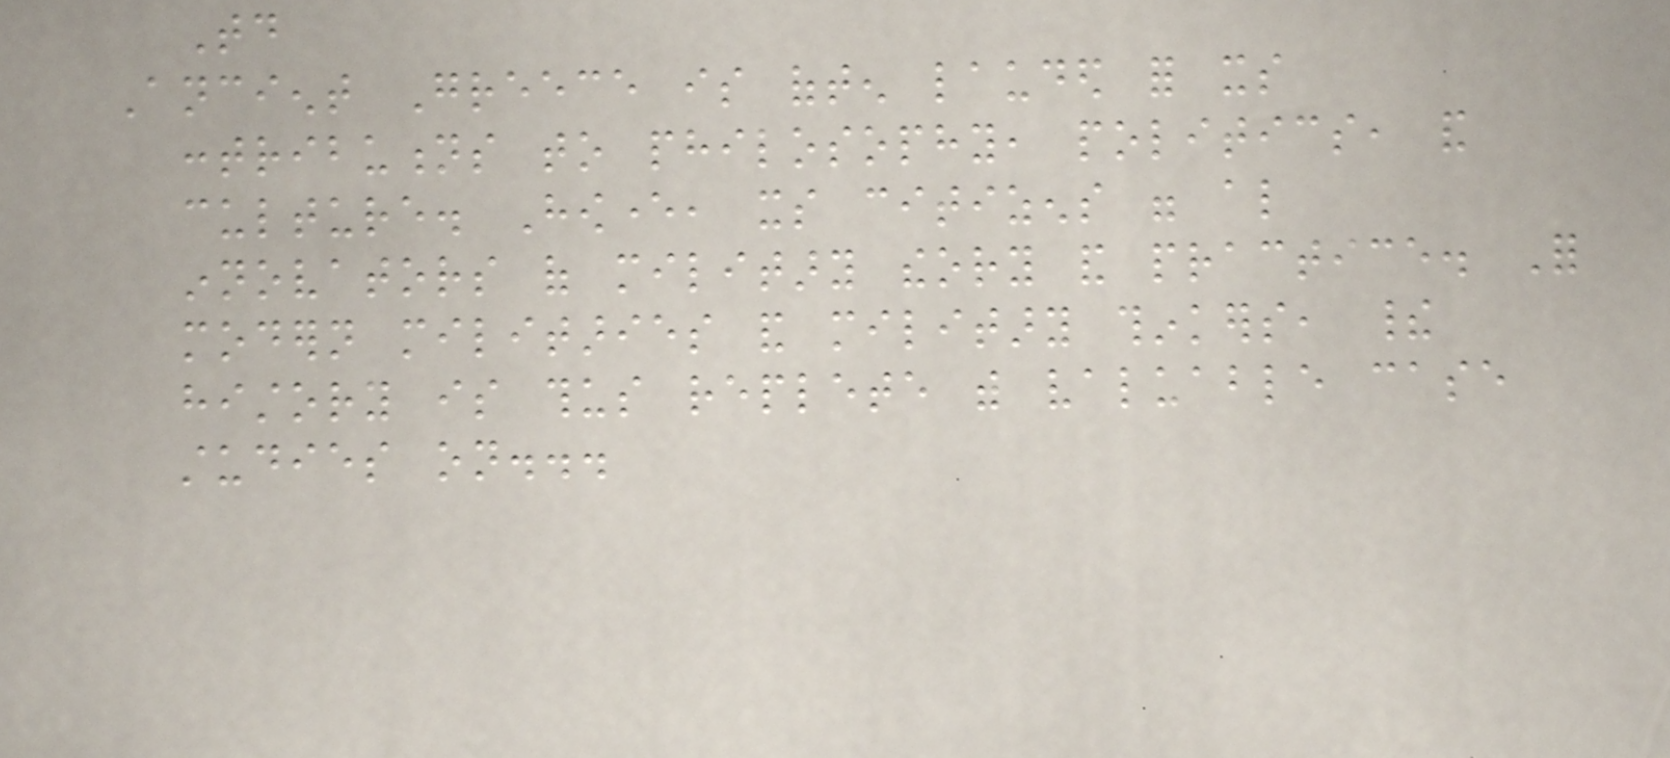Today
Ancient Greece is often lauded for its
contributions to philosophy, politics, and
culture. However, its citizens were also
innovators of military theory and practice. For
modern militaries and military thinkers, their
history is thus replete with valuable case
studies on...
